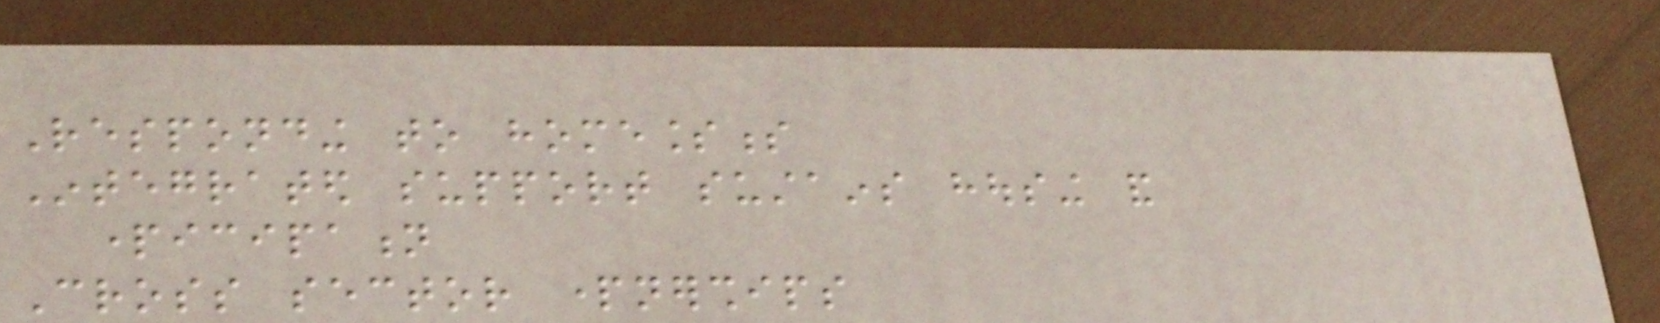Responding to homelessness
Integrated support sustains housing and
participation
Cross sector partnerships
